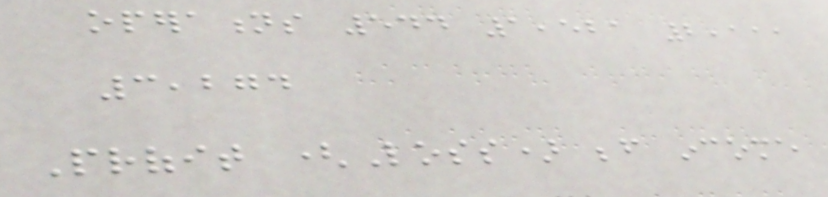operations 544 1,521 2,111
3,274
Profit (Loss) before income
